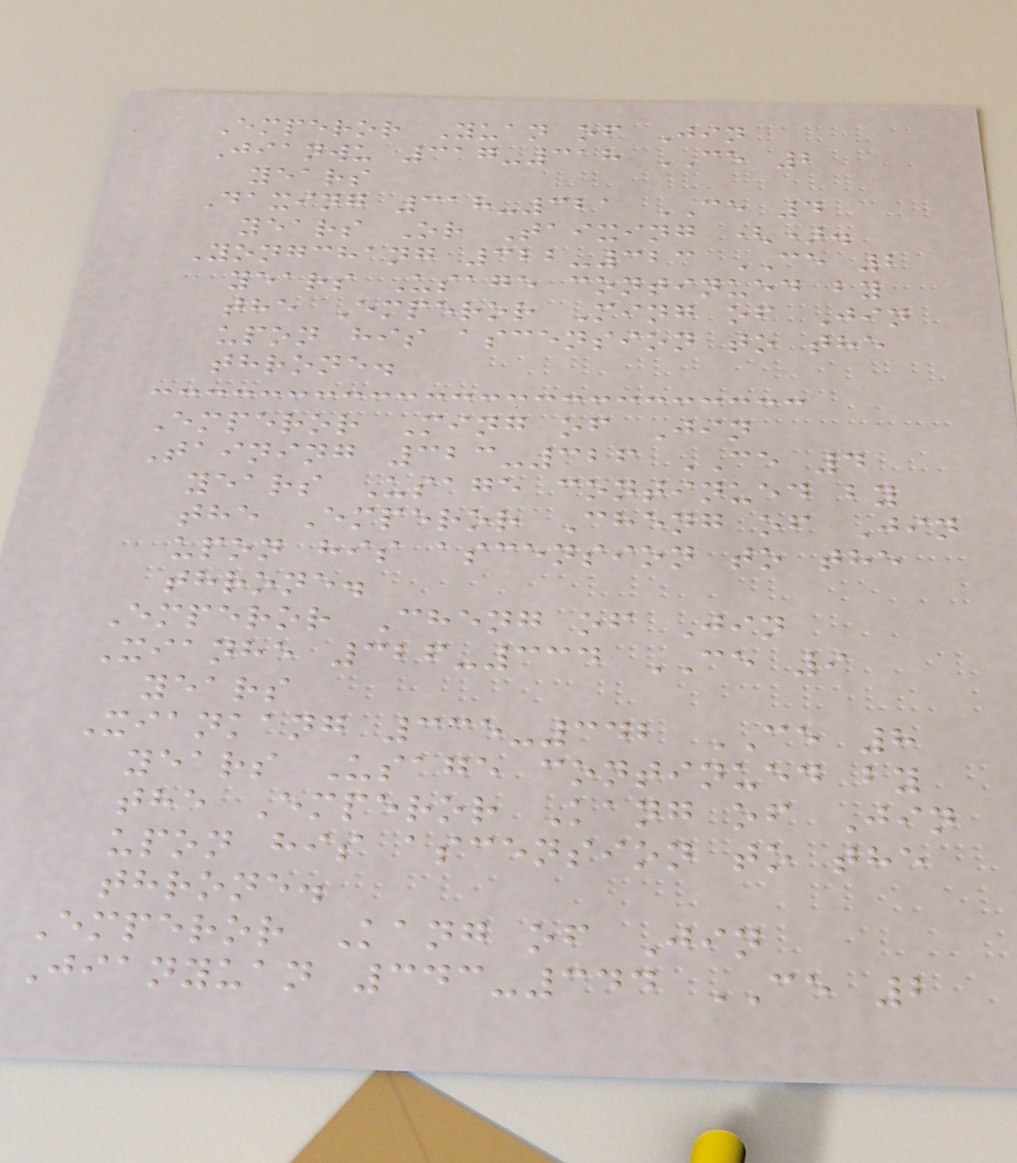Emperor Yuan of Jin
Jianwu 317-318 CE 2
years
Daxing 318-321 CE 4
years Or Taixing ().
Yongchang 322-323 CE 2
years Usage continued by
the Emperor Ming of Jin
upon his ascension to the
throne.
Emperor Ming of Jin
Taining 323-326 CE 4
years Usage continued by
the Emperor Cheng of Jin
upon his ascension to the
throne.
Emperor Cheng of Jin
Xianhe 326-334 CE 9
years
Xiankang 335-342 CE 8
years Usage continued by
the Emperor Kang of Jin
upon his ascension to the
throne.
Emperor Kang of Jin
Jianyuan 343-344 CE 2
